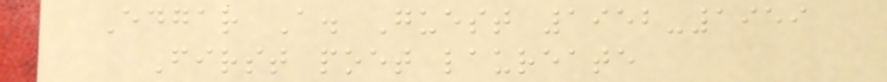Edgar A. Guest 1952-1959
First poet laureate
